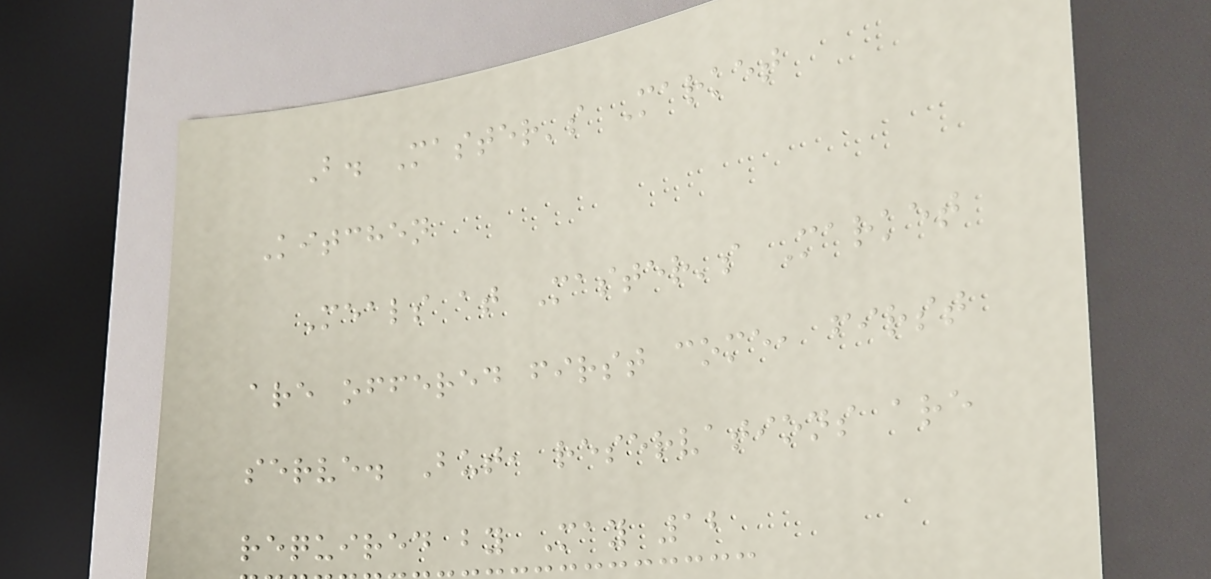B. Master's Market
Kitchen
Meals at Master's Market
are offered first come, first
serve. But, reservations are
required by May 12
